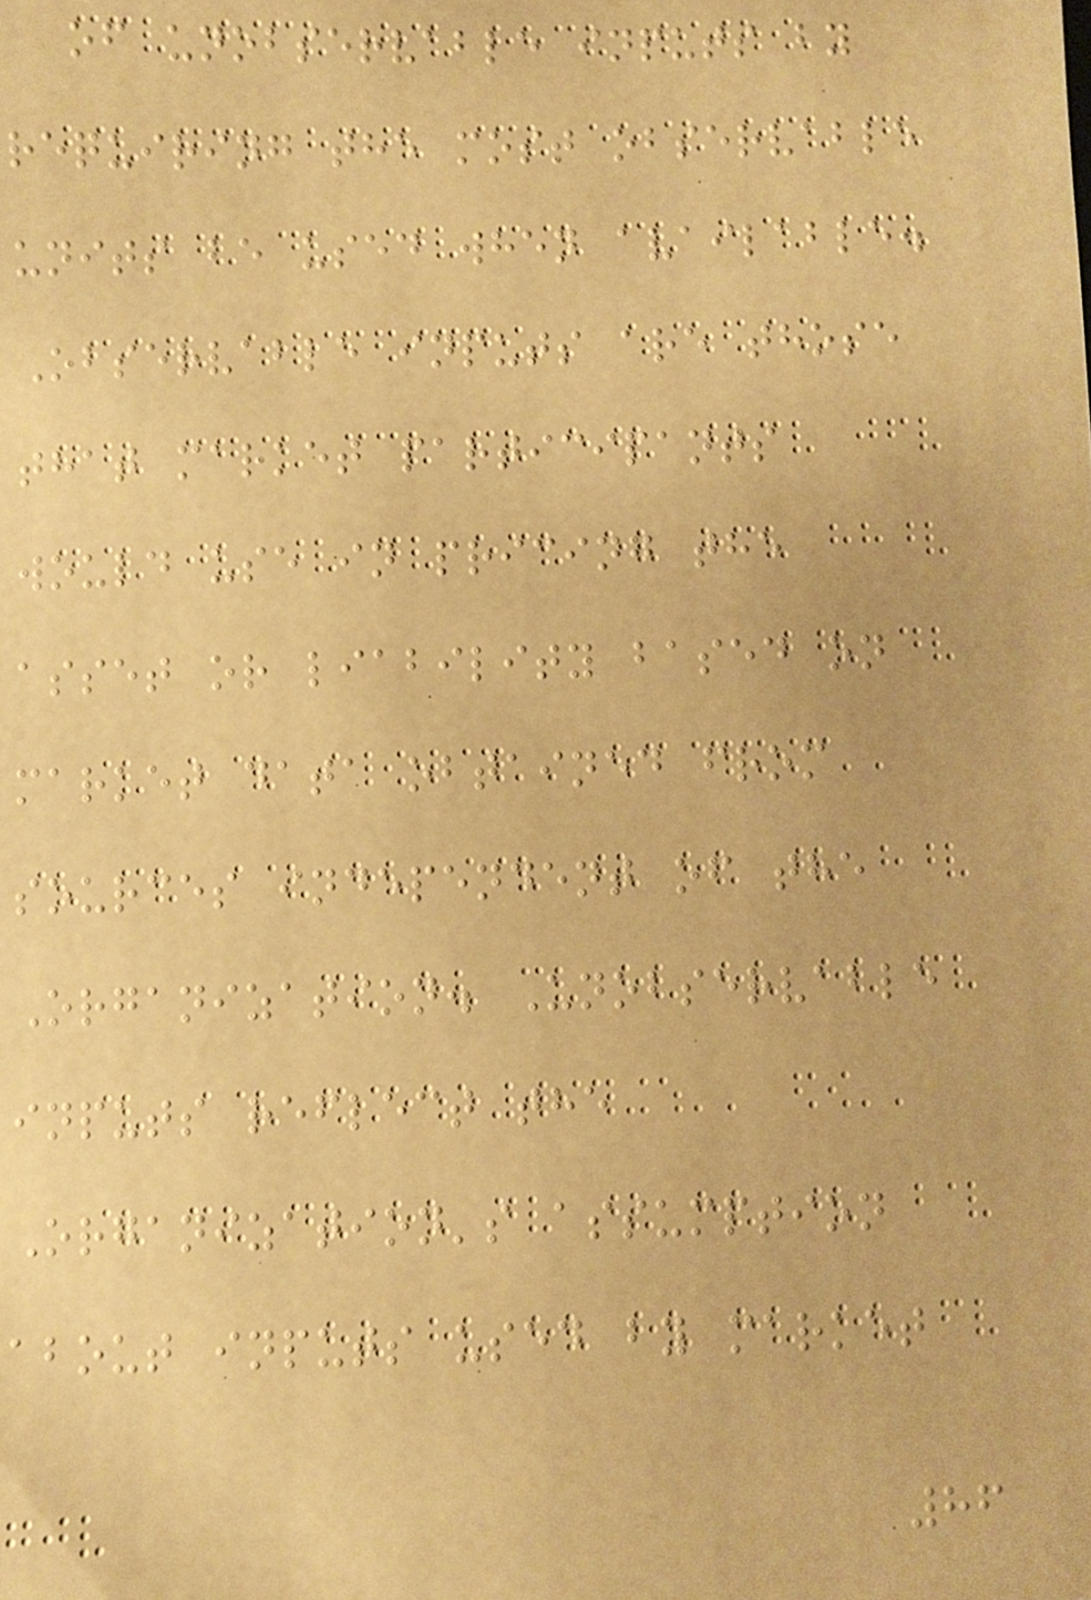of unobservable inputs by
requiring the most observable
units be used when available.
Observable inputs are those
that market participants
would use in pricing the
asset or liability based on
market data obtained from
sources independent of the
Organization. Unobservable
inputs reflect the
Organization's assumption
about inputs used by market
86
